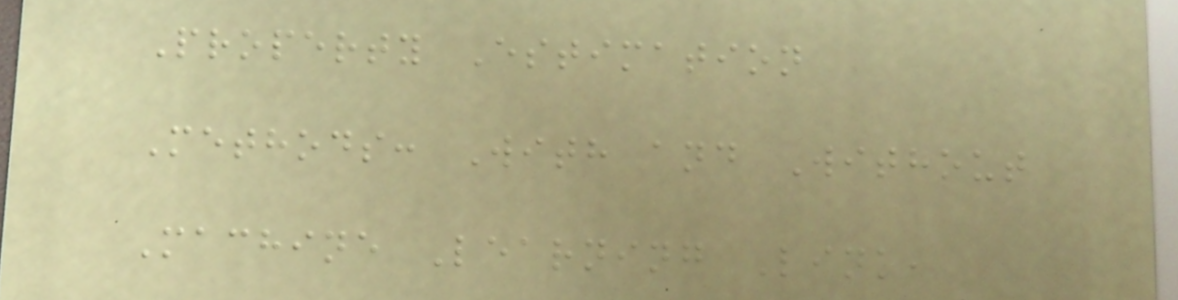Property Estimation
Methods: With and Without
Machine Learning Link,
